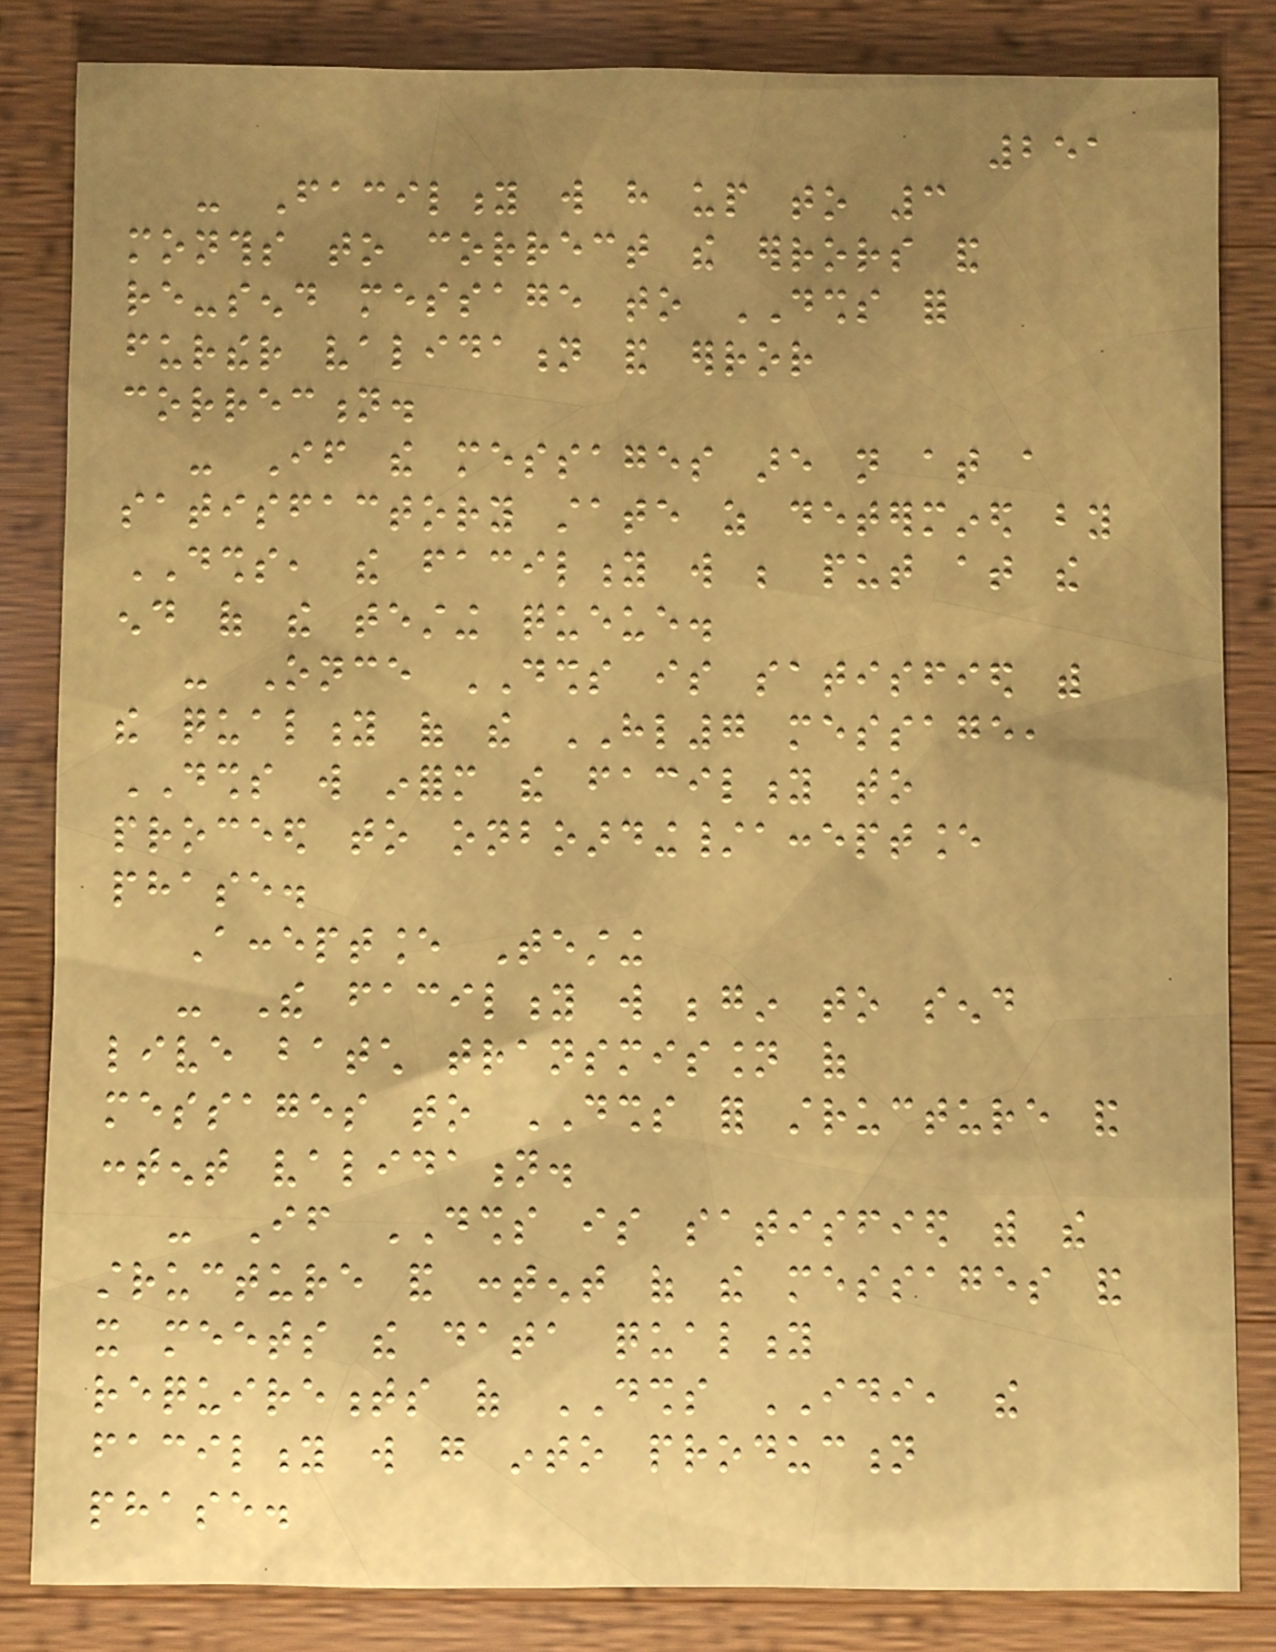251
- Facility will have up to 3
months to correct the errors and
re-send message to DSHS for
further validation and error
correction.
- If the messages are not at a
satisfactory state as determined by
DSHS, the facility will be put at the
end of the testing queue.
- Once DSHS is satisfied with
the quality of the HL7 message,
DSHS will inform the facility to
proceed to onboarding/acceptance
phase.
Acceptance Testing
- The facility will begin to send
live batch transmission of
messages to DSHS for structure and
content validation.
- If DSHS is satisfied with the
structure and content of the messages and
it meets the data quality
requirements of DSHS IDI, the
facility will go into production
phase.
